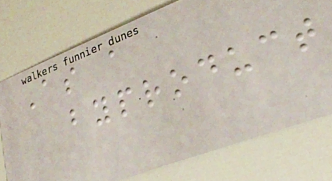As a
byproduct
